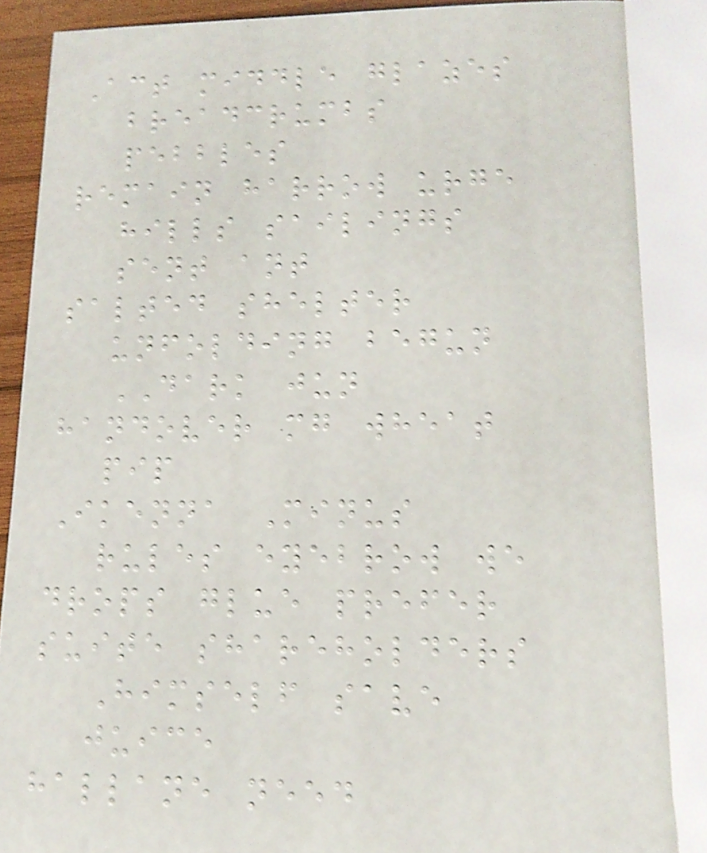Act middle glazes
breadcrumbs
pebbles
remain harrow urge
hills sailings
sent ant
salted shelter
unfolding begun
DARK jun
handover mg wheat
pip
Ikenna Minus
rules eyebrow we
drops glue prefer
suite shareholders
Himself save
juice
hallane need
